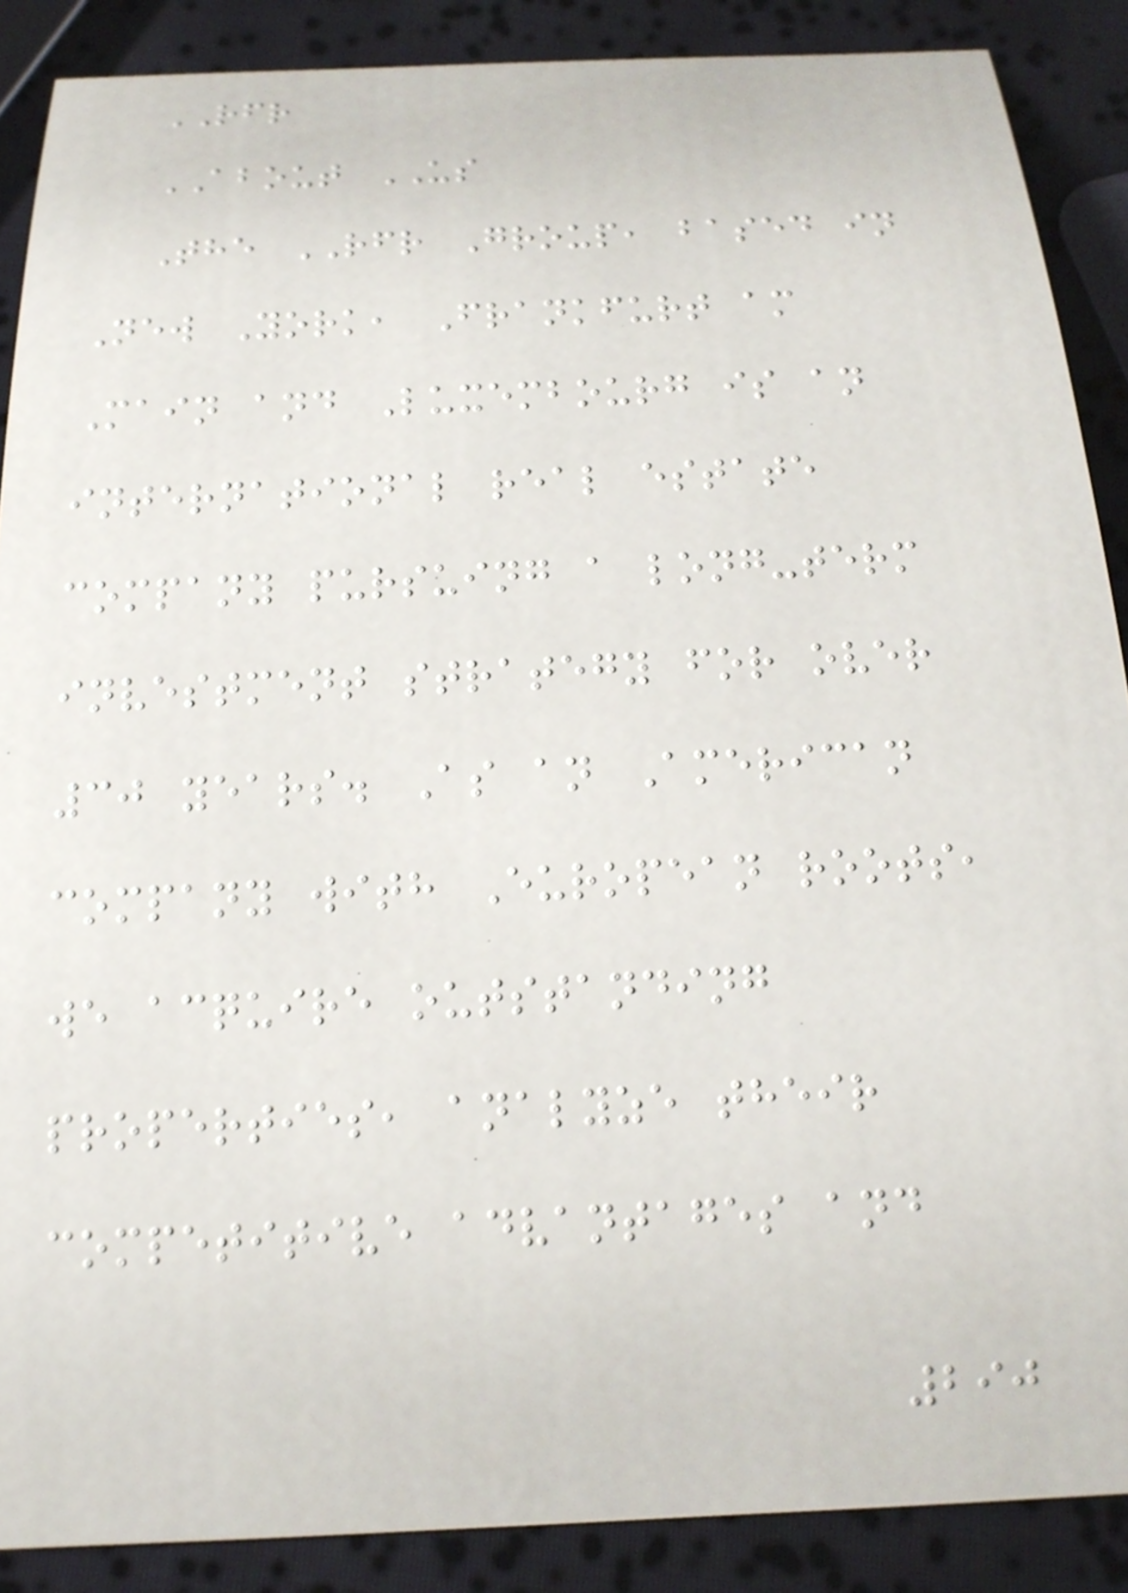RFR
ABOUT US
The RFR Group, based in
New York, Frankfurt am
Main and Luxembourg is an
international real estate
company pursuing a long-term
investment strategy for over
30 years. As an American
company with European roots,
we acquire outstanding
properties, analyze their
competitive advantages and
290
